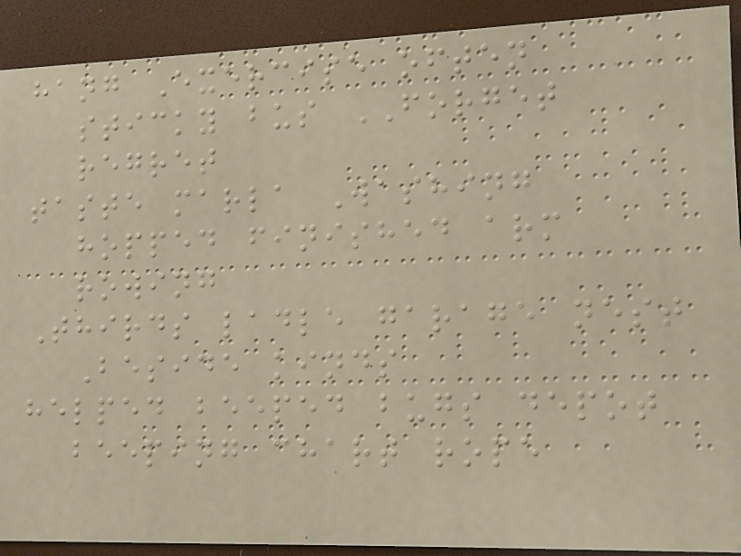hang Exercise often
sticky bus FORGET
regret
taste marla Washing
hopped finished arm
rowing
Thirds ladle garage nest
Beside kinds
helped beeped bugs depot
beeping chart rope
